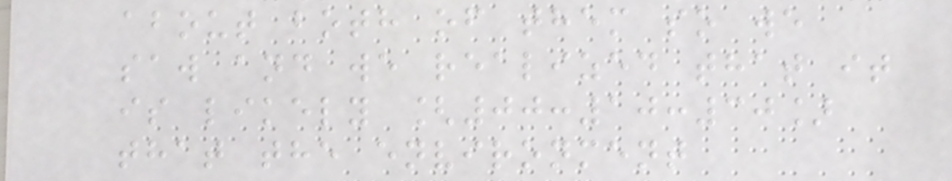about both of them so we
saw and we realized that it
is likely [00:10:30]
that the environment
